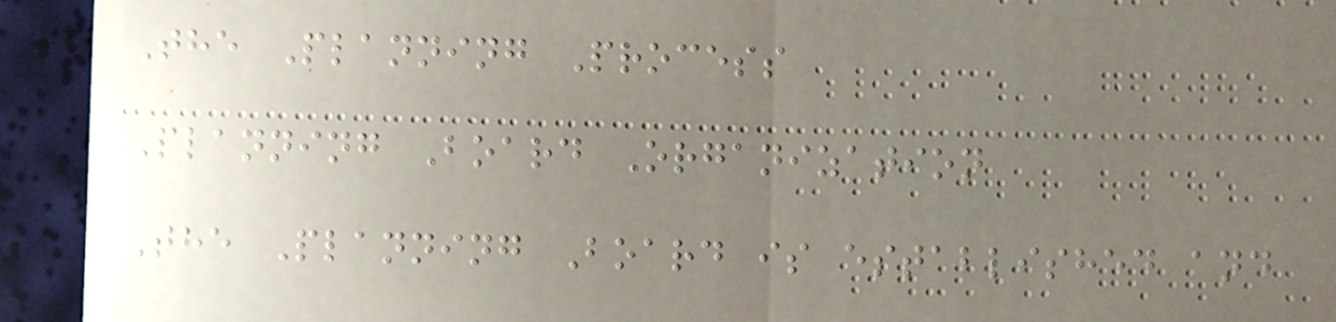The Planning Process
Planning Board Organization
The Planning Board is established and
